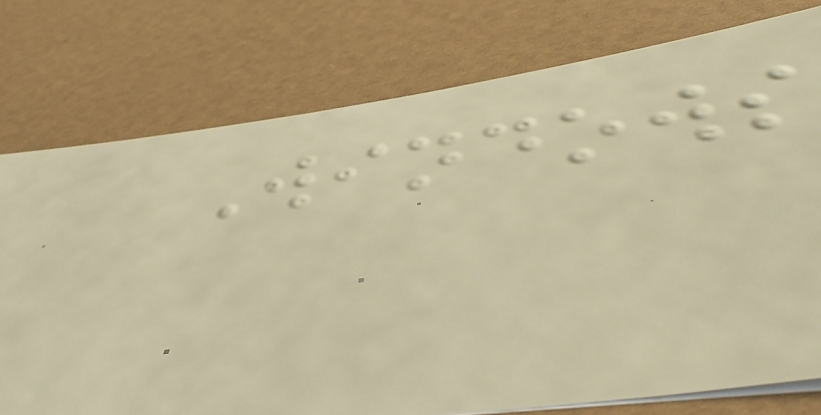Windows
